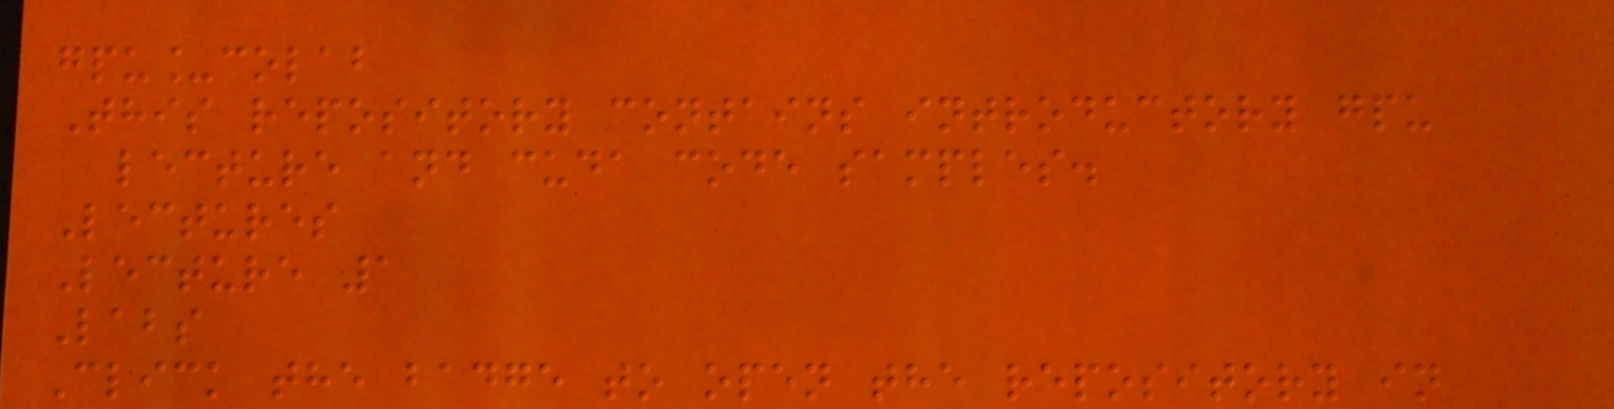gpu_colab
This repository contains introductory gpu
lecture and cuda code samples.
Lectures
Lecture 1
Labs
Click the badge to open the repository in
